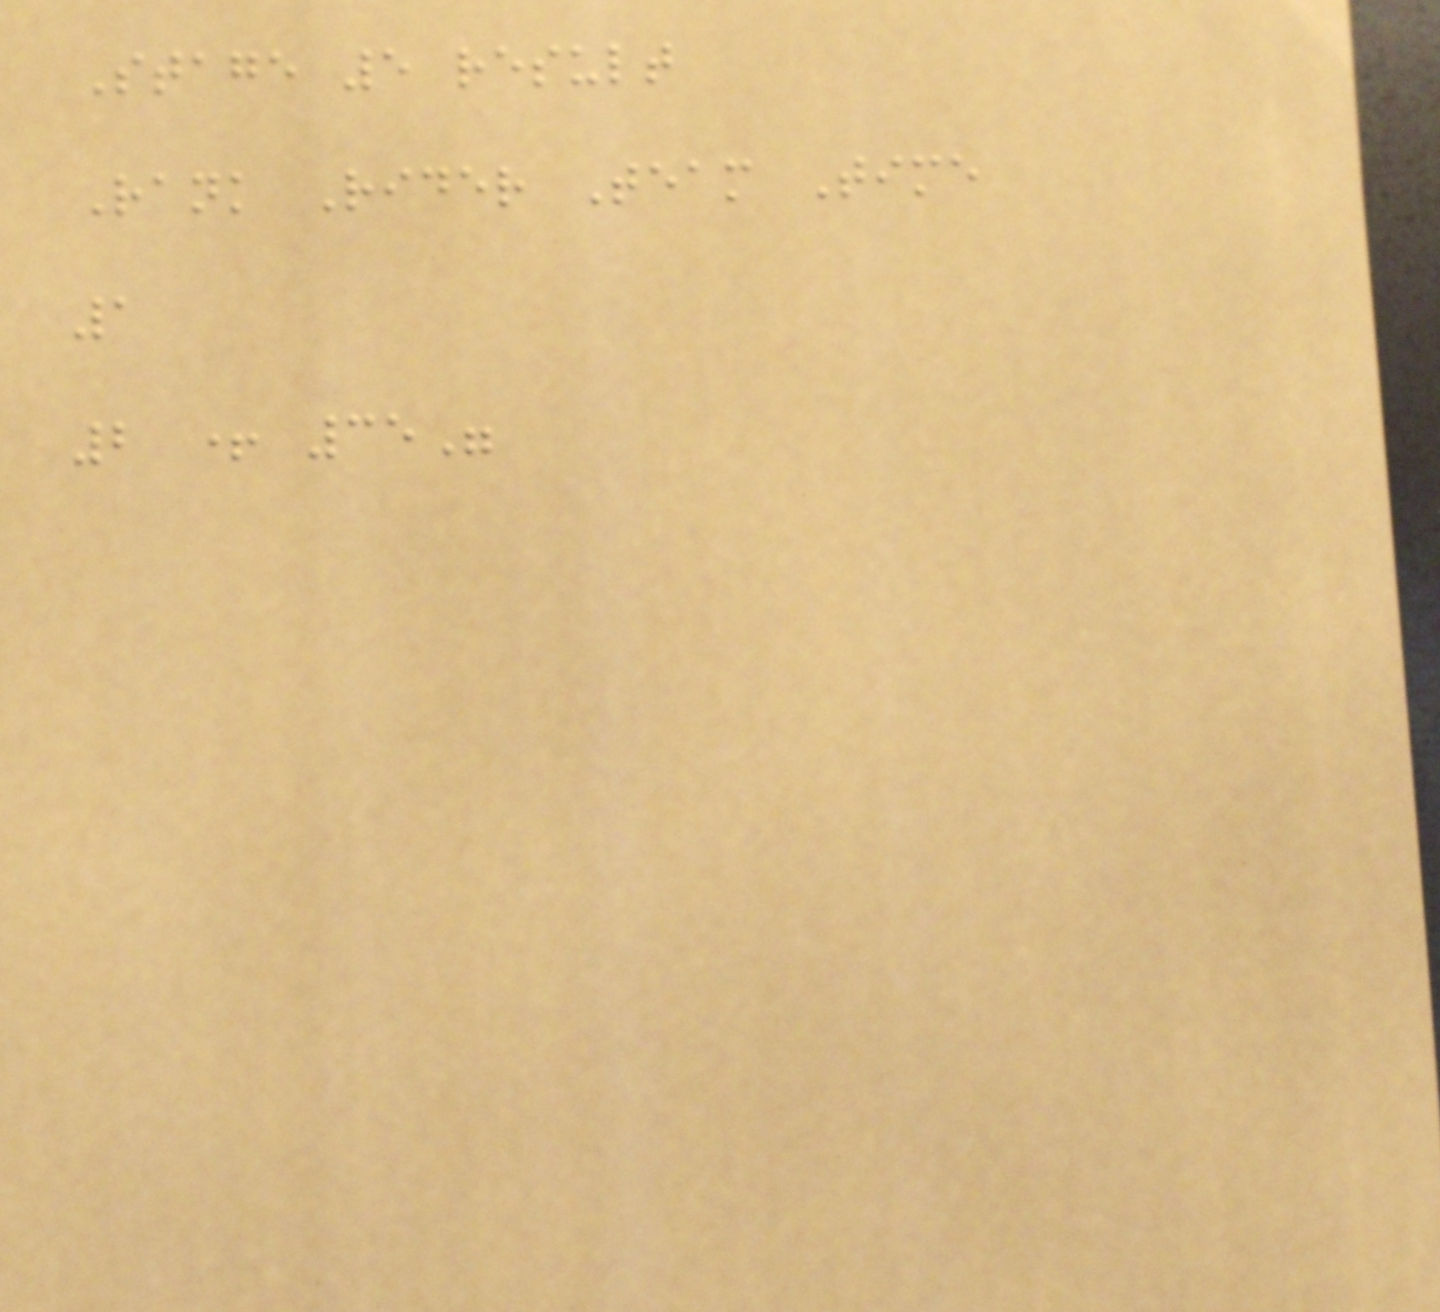Stage 5 result
Rank Rider Team Time
1
2 + 35"
